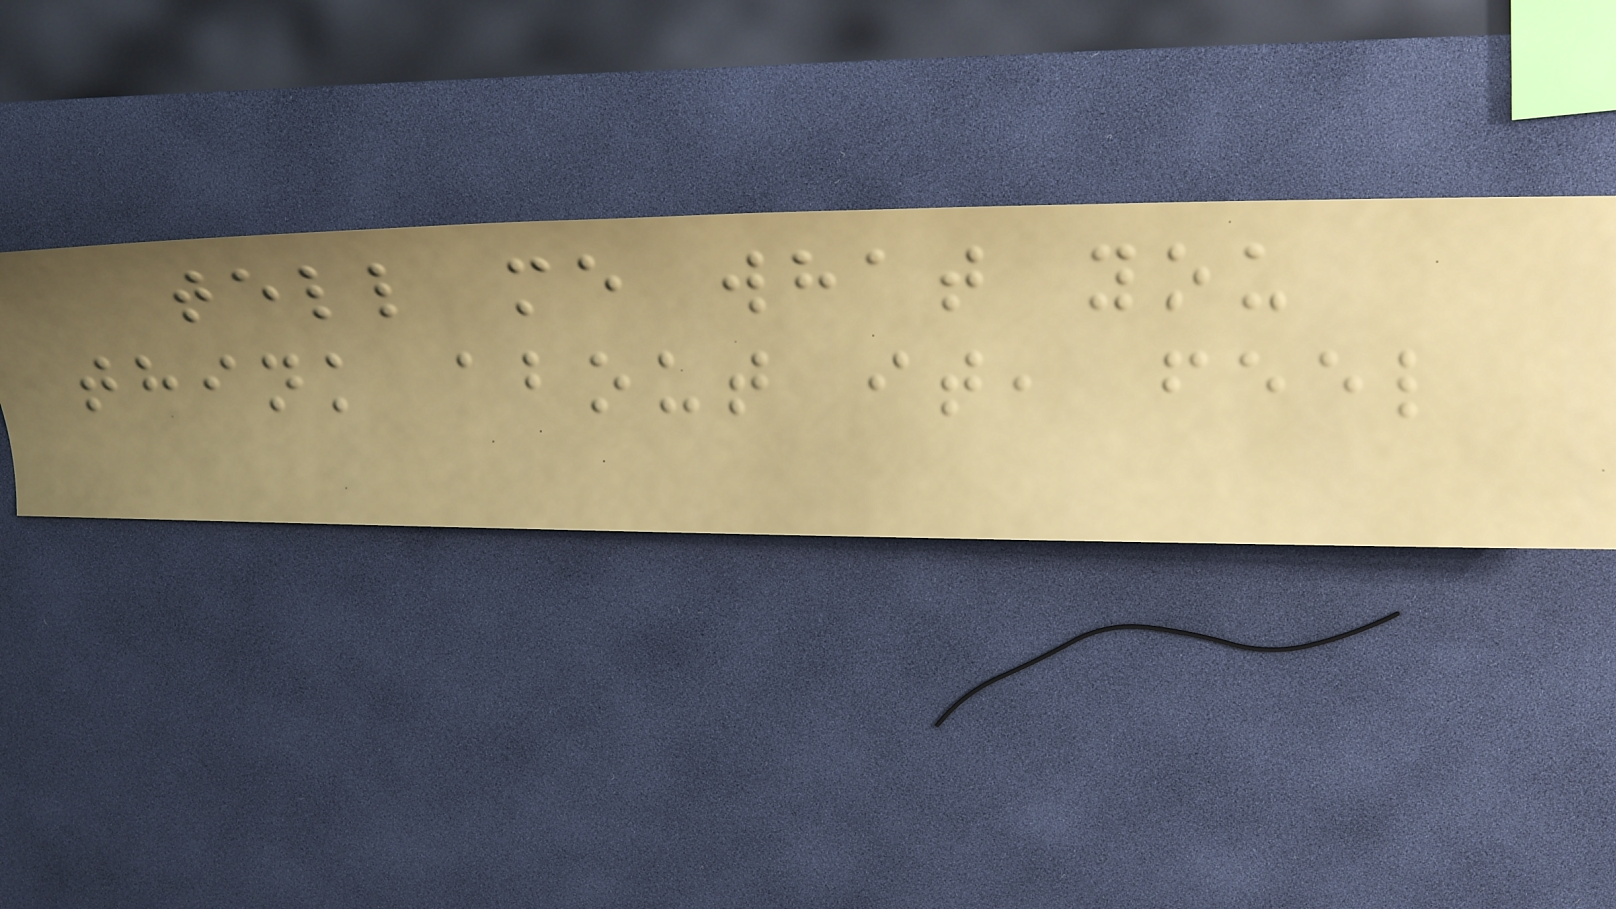tell me what you
think about it, feel
